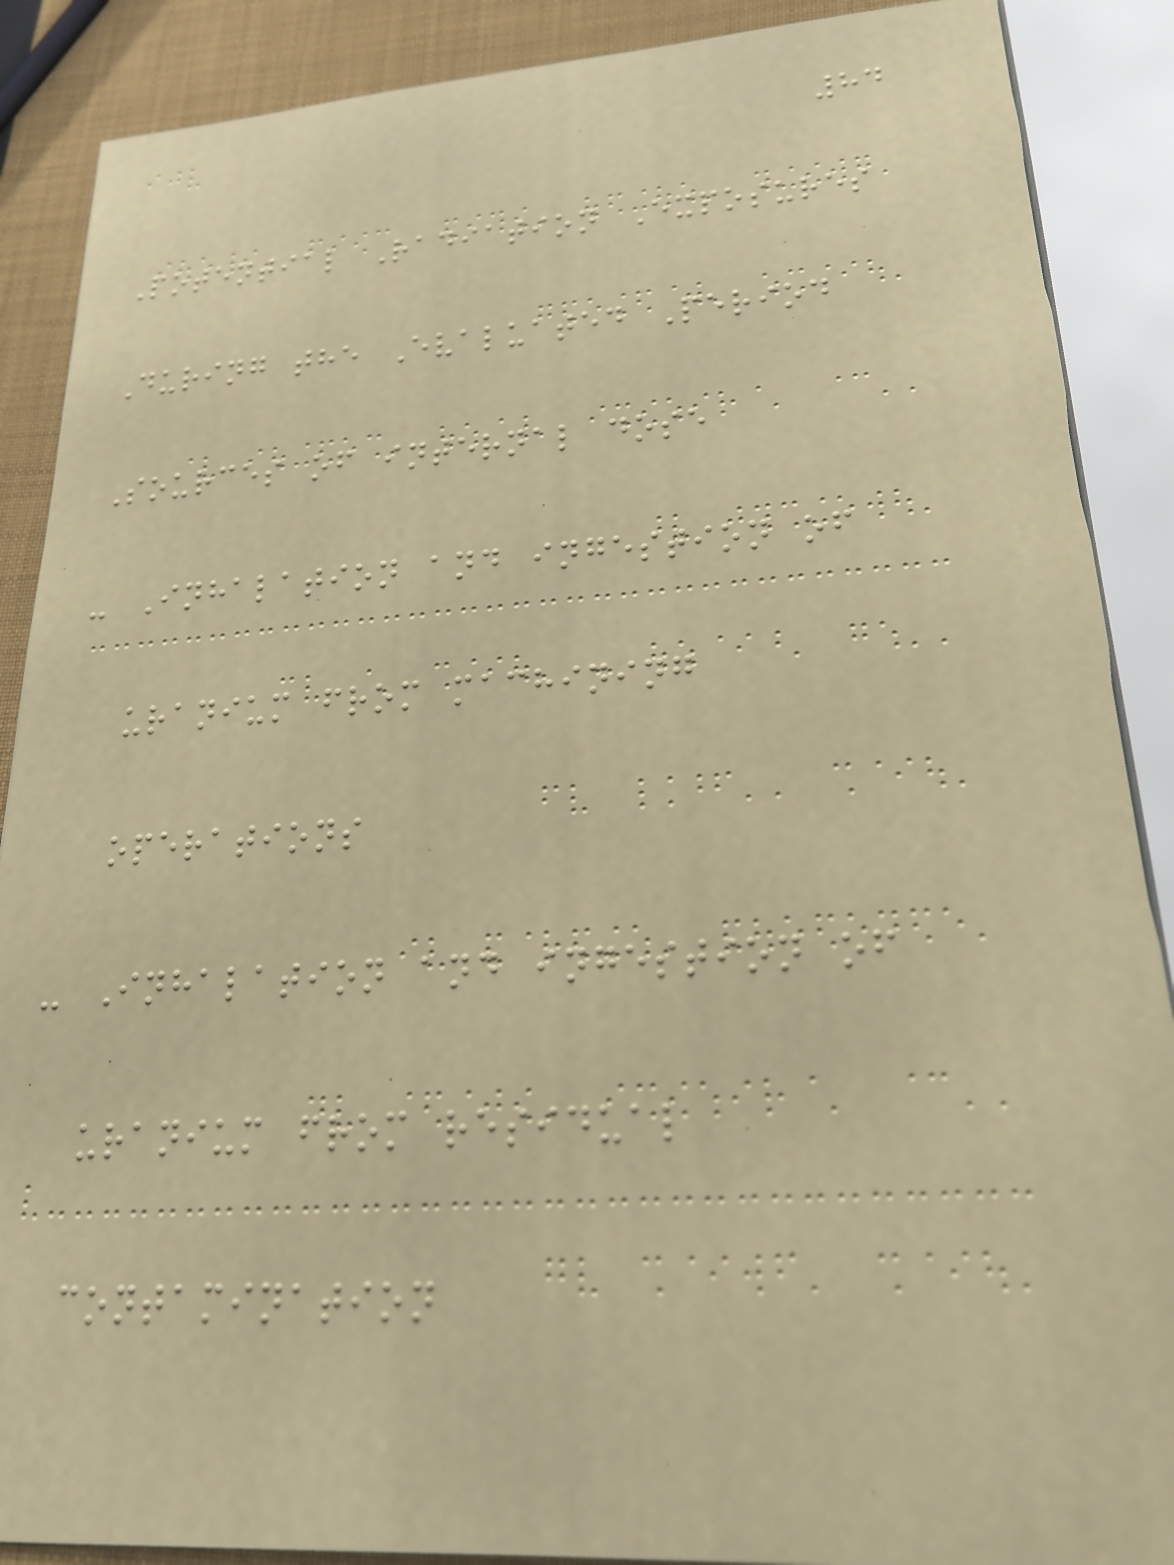84
Potential Radiation Exposures
During the Evaluated Period
Sources of internal dose
- Inhalation and ingestion of
uranium from machining
operations
- Inhalation and ingestion of
uranium from residual
contamination
